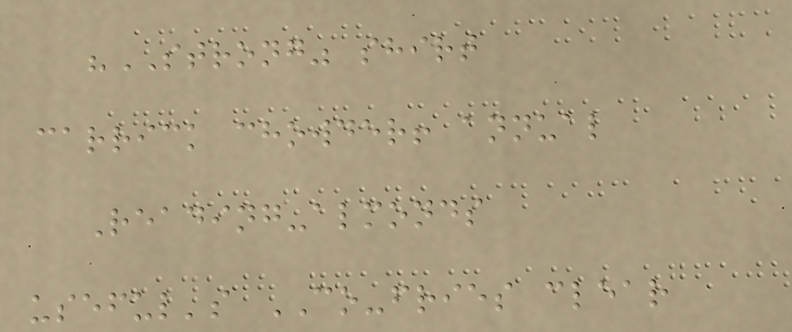"STRONG" shirt
carrick chowder! annual
Reading-almonds
useful's CO-fries clear
